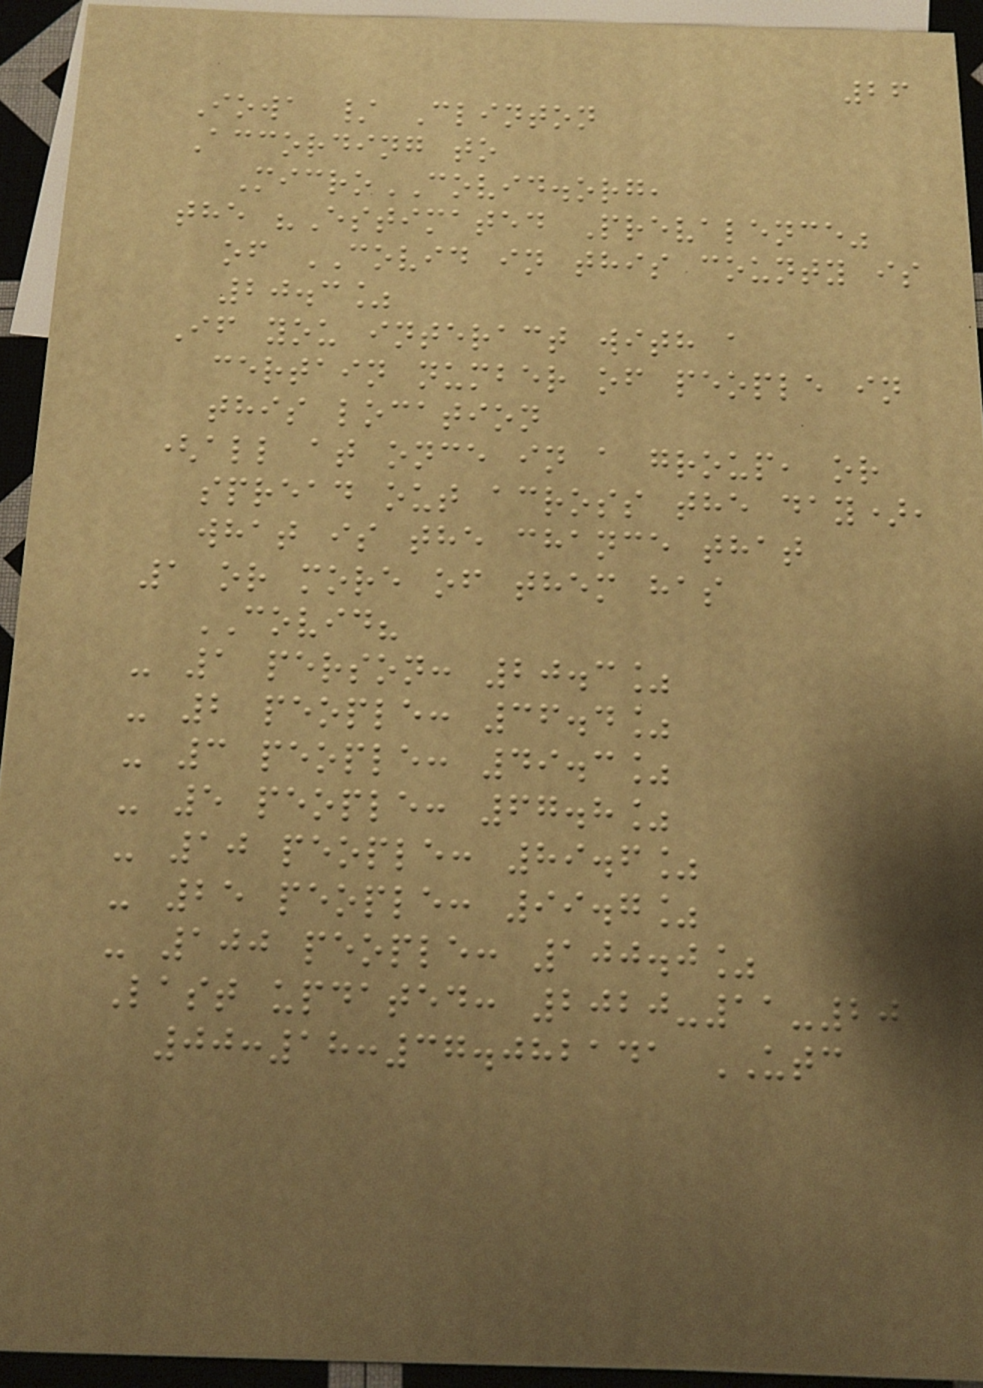26
Iowa / Clinton
According to
MicroCOVID.org,
the "Estimated Prevalence"
of COVID in this county is
20.3%
If you interact with a
certain number of people in
this location
(all at once in a group, or
spread out across the day),
what is the chance that
1 or more of them has
COVID?
- 1 person: 20.3%
- 2 people: 36.4%
- 3 people: 49.3%
- 5 people: 67.8%
- 10 people: 89.6%
- 25 people: 99.7%
- 100 people: 100.0%
Last updated: 2020-11-20
00:18:37.082141 UTC
